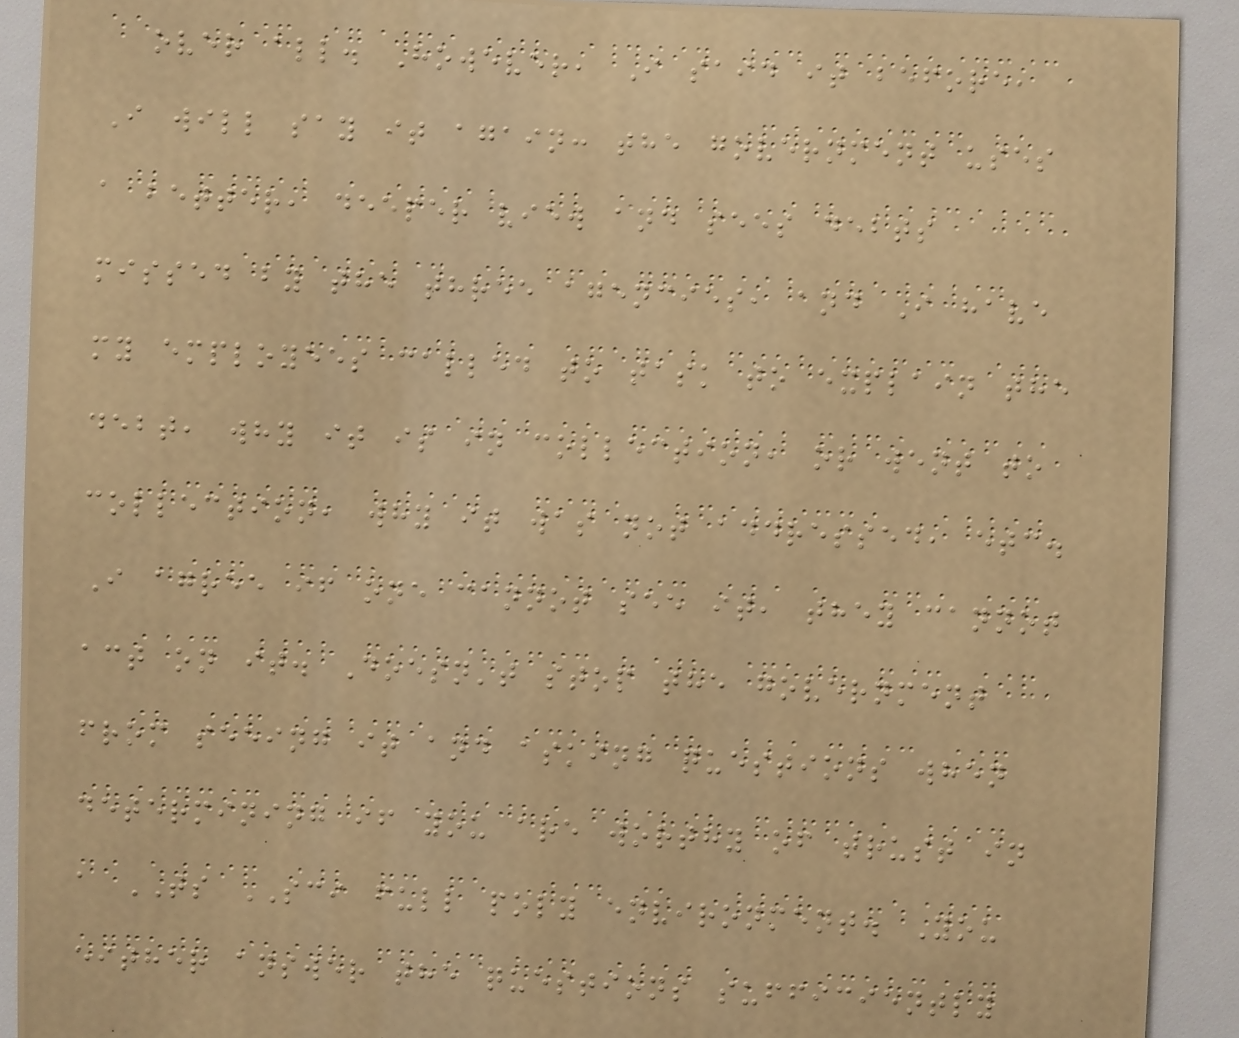over all. However, I said it before,
I will say it again: the government uses
a better, deeper view and sees debts
missed by the three agencies, and I have
my employees called to task to explain the
debt, why it is in collection, or went to
collection, why it was not addressed, etc.
I agree if one cannot see it, they cannot
act on it. Doesn't stop the government
from seeing it and asking questions when
determining if you are worthy of trust in
a TS SCI full poly environment. You
either answer the questions sufficiently
